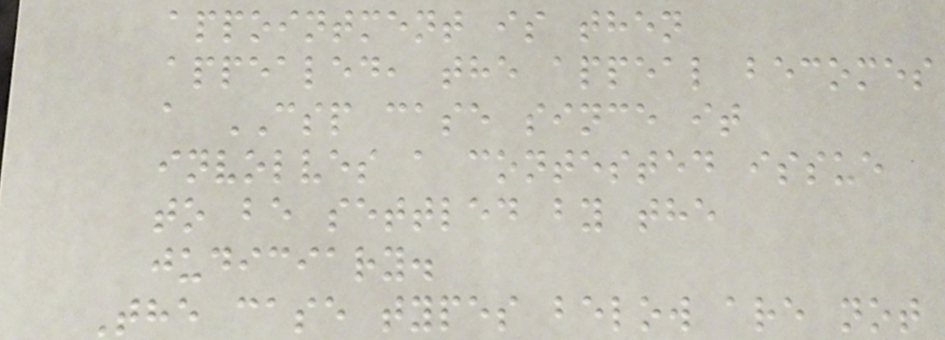appointment is then
appealed, the appeal becomes
a CSP case since it
involves a contested issue
to be settled by the
judiciary.
The case types below are not
